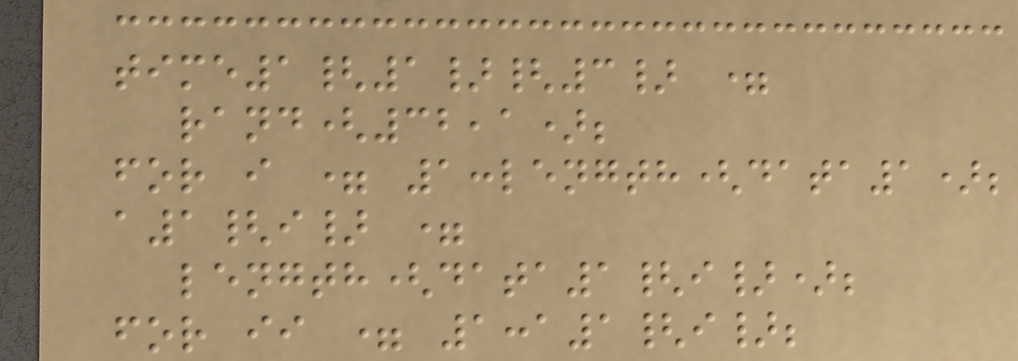time1{1}{3} =
rand(32,1);
for i = 1:length(data1);
a1{i} =
length(data1{i});
for ii = 1:a1{i};
